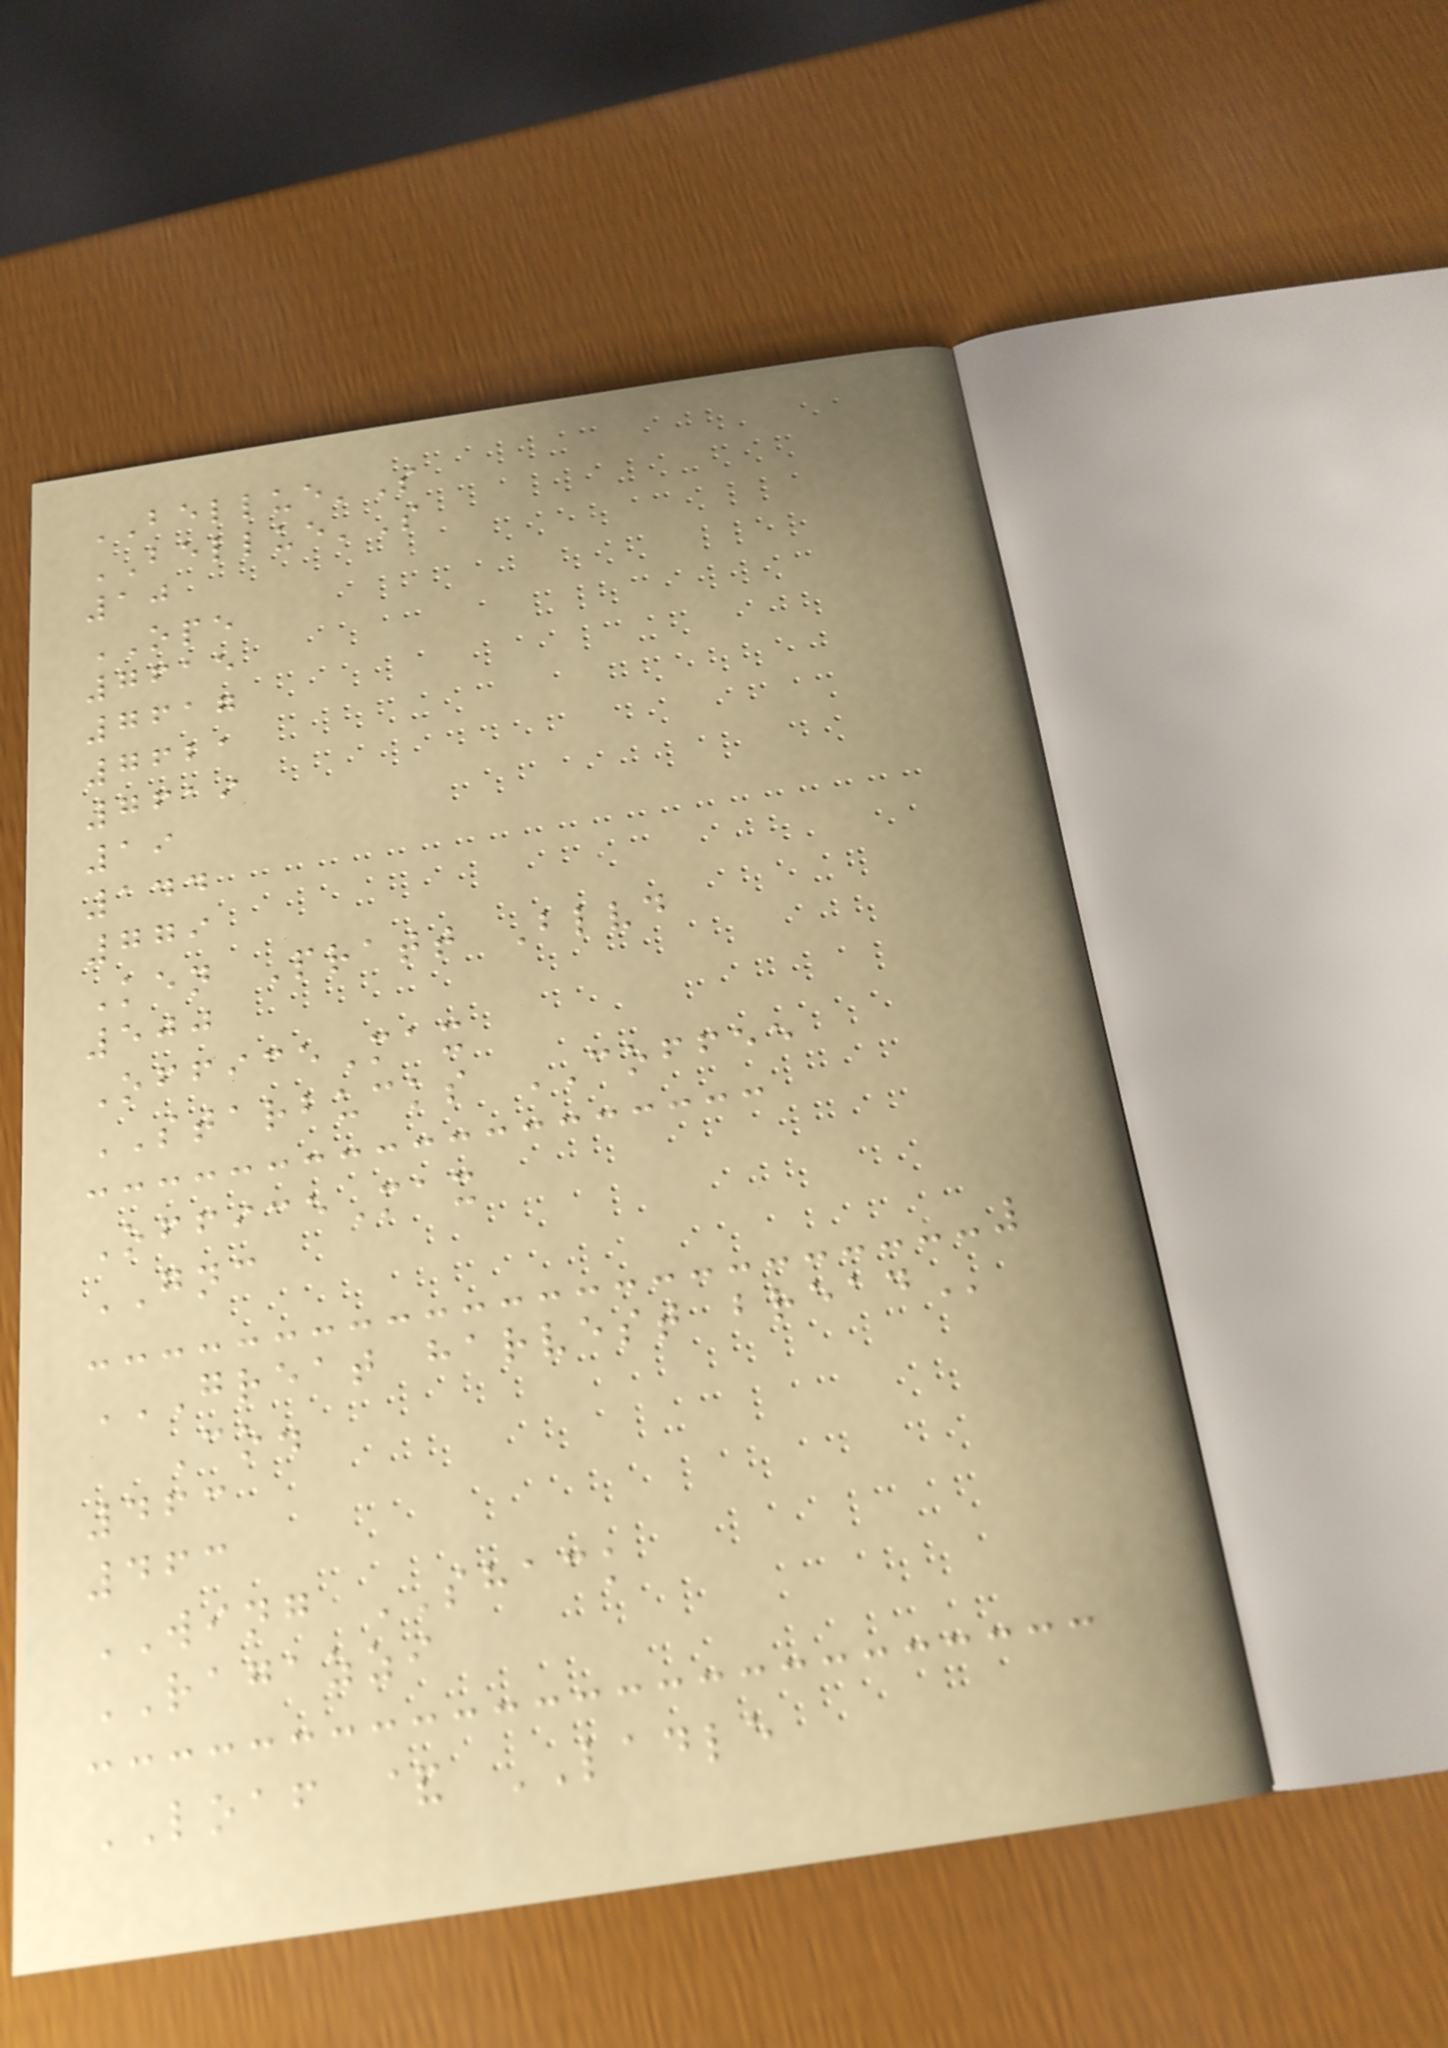BELLUE'S
BELLUE'S
10
OPE
7615
7617
7621
7619
19
144
779
Ken Pratt Blvd
500
OfficeMax
STARBUCKS COFFEE
OfficeMax
GNC
GREAT HARVEST BREAD
Co.
463
463
WING SHACK
RAGAZZI
LOAF & LADLE
